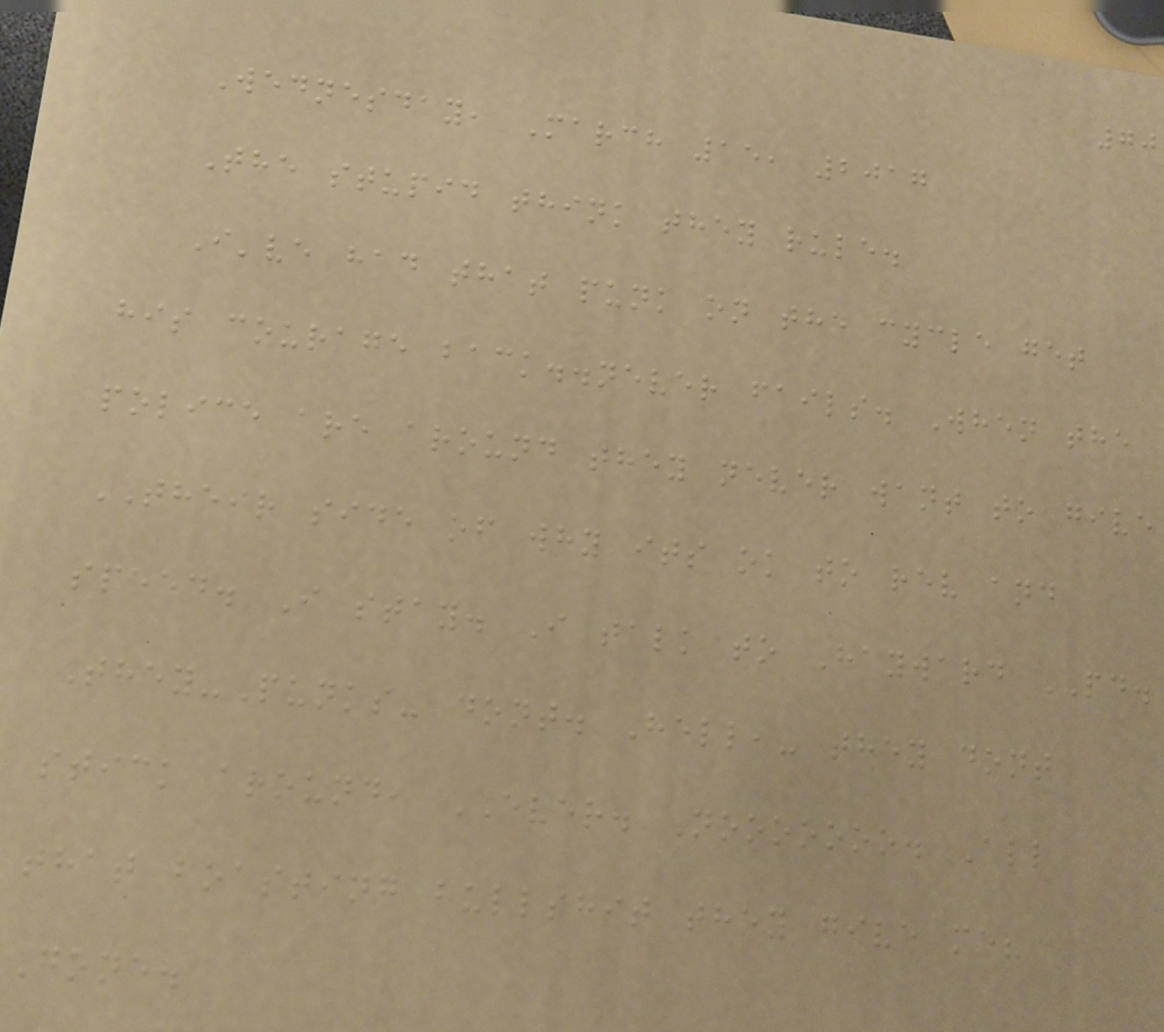70
Wednesday, March 15, 2017
The stupid think they rule.
I've had that punk on the cycle get
his courage back..never fails. When the
police are around they never want to give
THEIR side of why its ok to rev and
speed. I stay. I talk to Hayward PD.
They-Punks- dont. Hell,- they dont
stick around, EVER. Nooooooo. All
that boasting bullshit they give me?
Gone.
